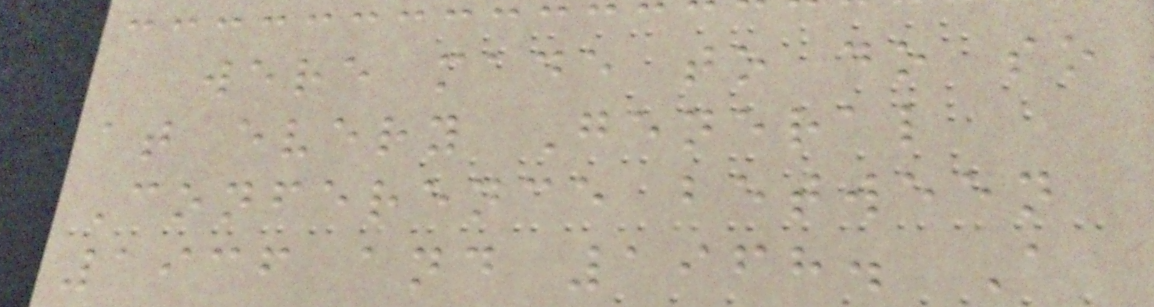were made to do so
at every General
Conference between
1936 and 1968. A
